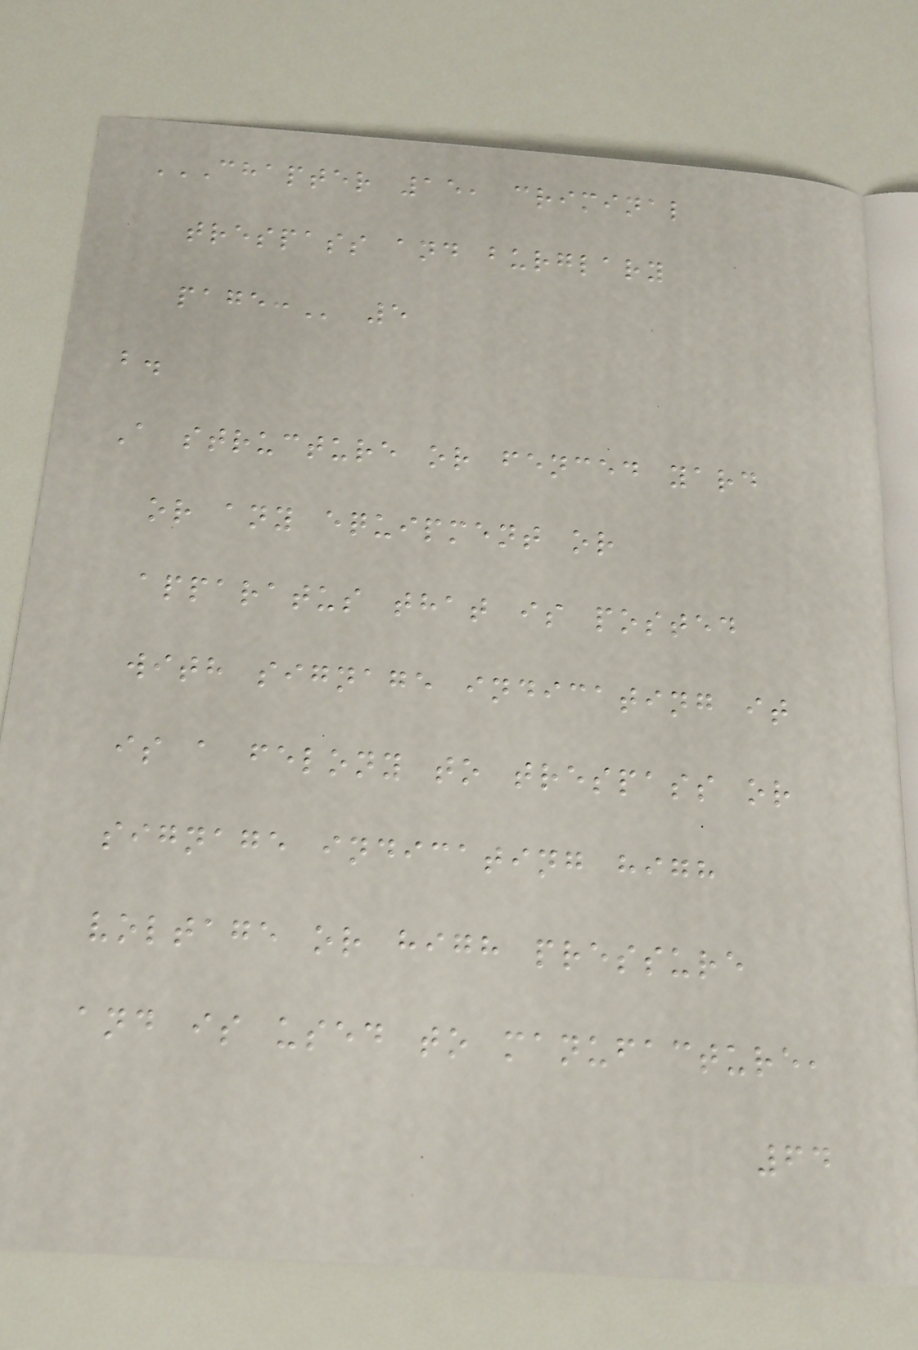CHAPTER 15, CRIMINAL
TRESPASS AND BURGLARY
PAGE: 5
b.
A structure or fenced yard
or any equipment or
apparatus that is posted
with signage indicating it
is a felony to trespass or
signage indicating high
voltage or high pressure
and is used to manufacture,
64
